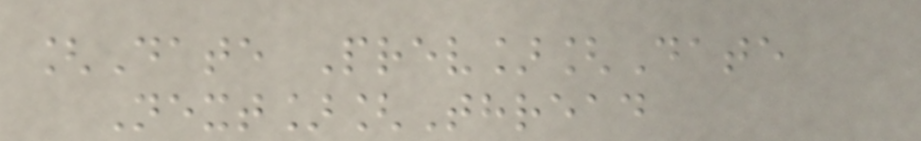[Date Prev][Date
Next][Thread
